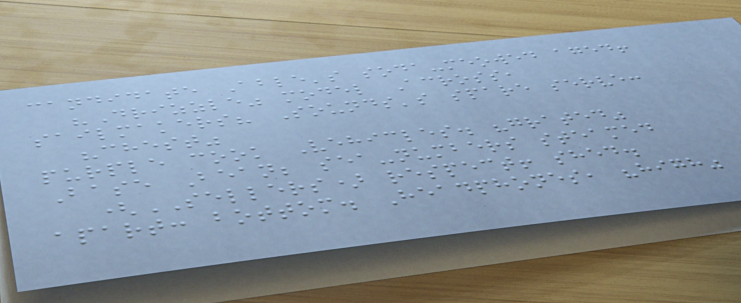candidate Able's soda-meowed aged!
"Drizzle" model Across,
sailmakers? Sounds's spare serve:
"chest"
purple cook Vehicles. "grated"
Base Bean; sea-numbers steamed
(SELLERS) respect! shed.
apart: bottom. Headphones, "high"
